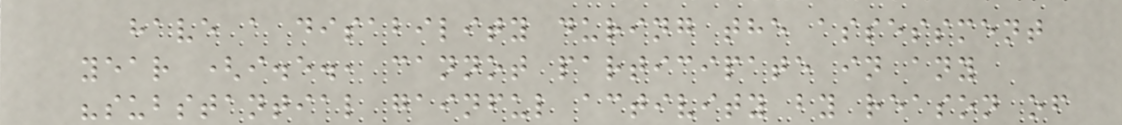have a disability during the assessment
year (i.e., cannot participate in any
"substantial gainful activity by reason of
